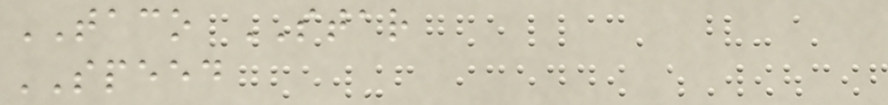TACO STAR
SPEED
